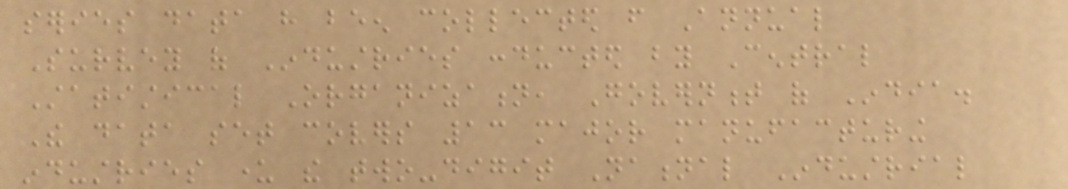series data have been collected from Annual
Survey of Industries conducted by Central
Statistical Organization, Government of India.
The data set covers 13 major manufacturing
industries under the two-digit National Industrial
